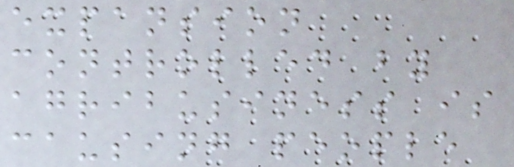expansion
controlled by
agribusiness is
causing people
